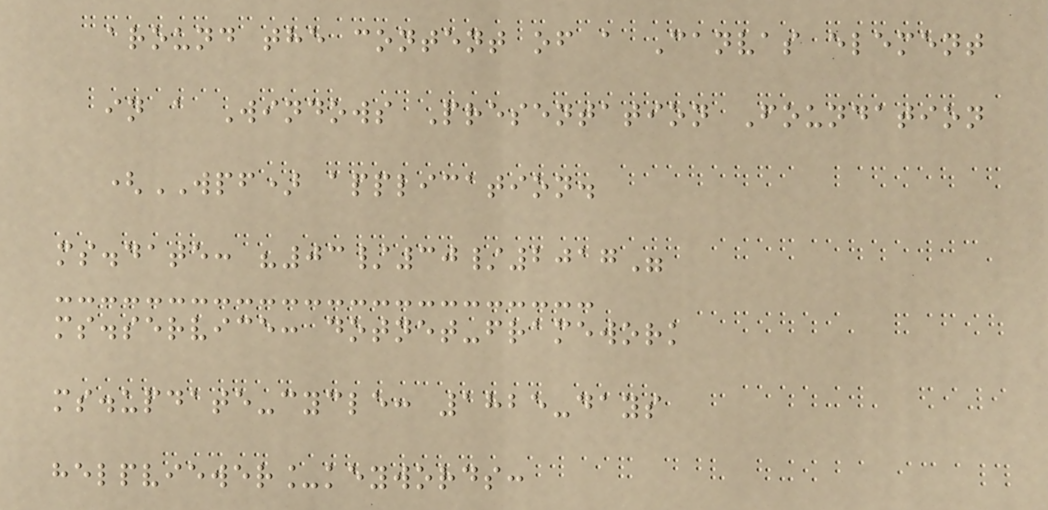around the content of a Canvas element
in a Windows Presentation Foundation
(WPF) application.
ms.date: "03/30/2017"
ms.service: dotnet-framework
ms.update-cycle: 1825-days
helpviewer_keywords:
